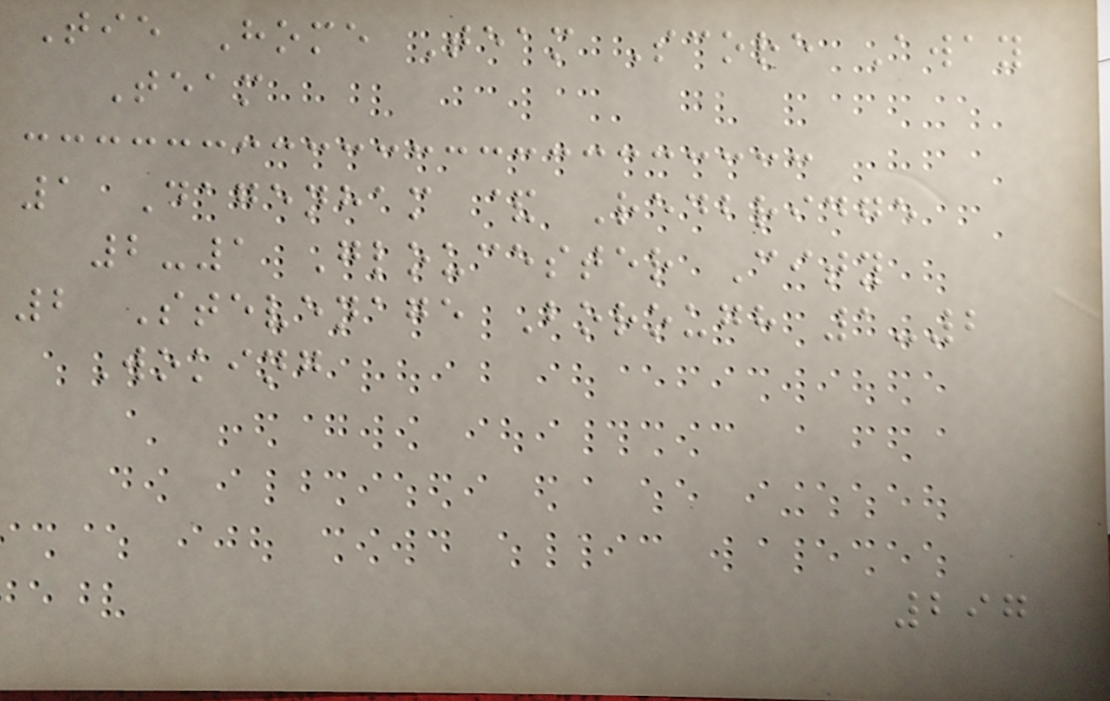Tie Home Team Score Away
Team
1 Dagenham & Redbridge
2-1 Gloucester City
2 Stevenage Borough 1-2
Woking
297
